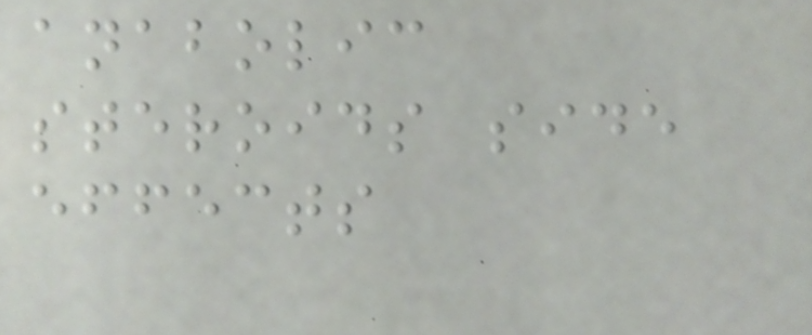anabolic
steroids side
effects
